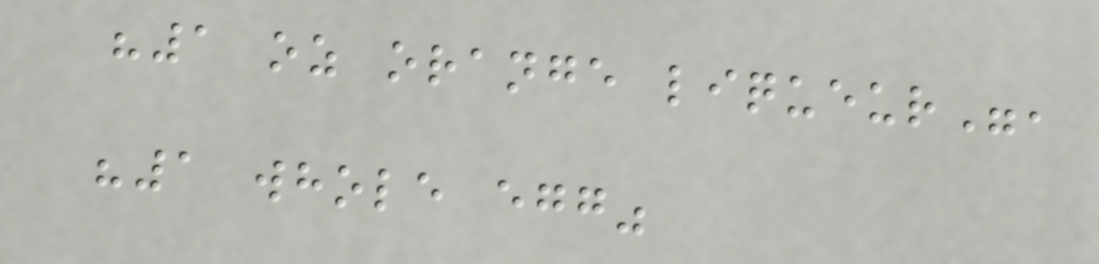"1 oz orange liqueur",
"1 whole egg"
